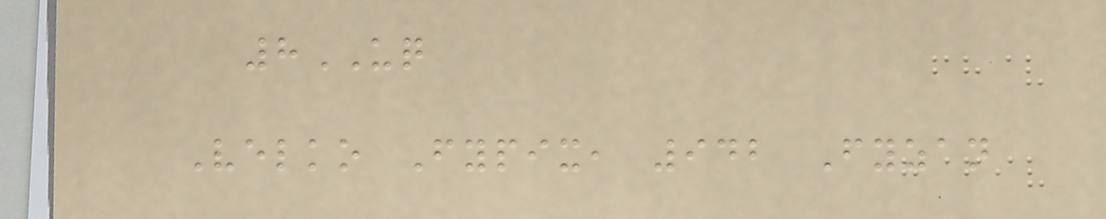8UQ
Velko Fypix, 942 Fyzan
